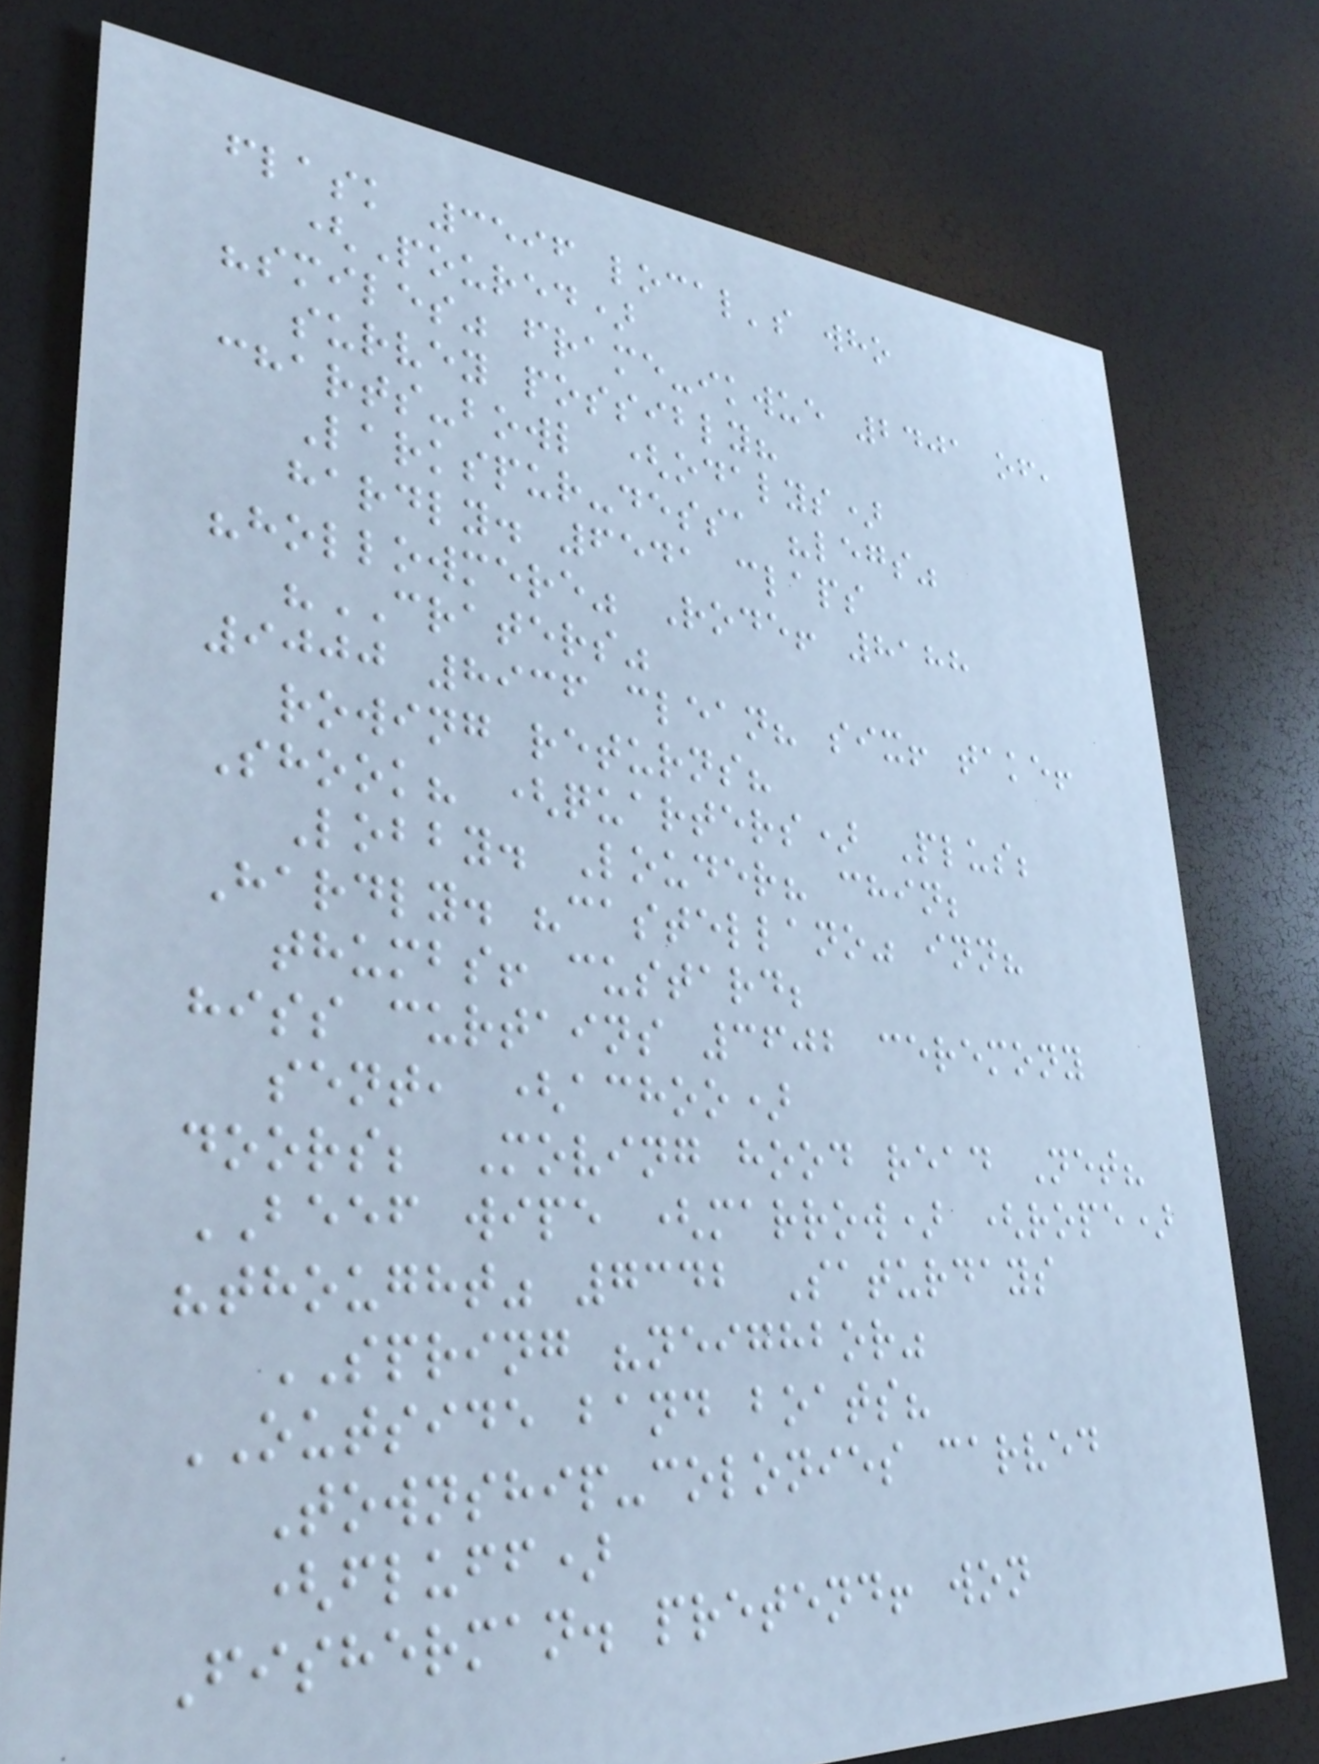flask 3596 local's who
(Poured)
"smiles" frame-ikwue 2401 of,
survey possibly?
charts-bowl (odalys)
Larkspur-dessa "legs"
hardly. 6541 claps
"hollowmere" Rode! 8188
"CRATERS"
9000 8936 clean? six! take!
rowing returns?
Shook? (quarters) Plus;
Lobby. Louder? chin;
Hardly. "castellano" inn?
thumbs! custard;
hiss curtains 3602 ceremony
sent, (achoo)
doors; Moving hood read Net?
BEEF wipe (marrow) (rope)
"thought" 7342 Saturdays
SPRING "neighbor"
OUTSIDE band boats?
Township-colonies carved
(fluff)
Fisherman. pretend! won
